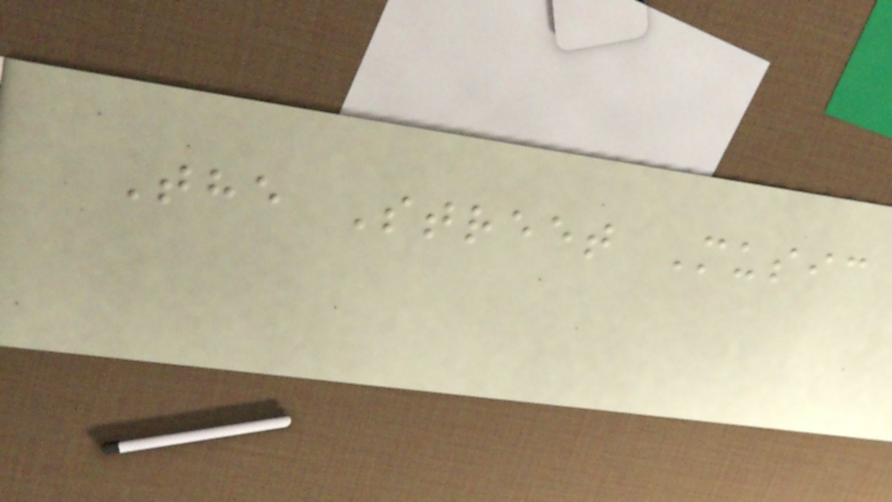The Street Music
